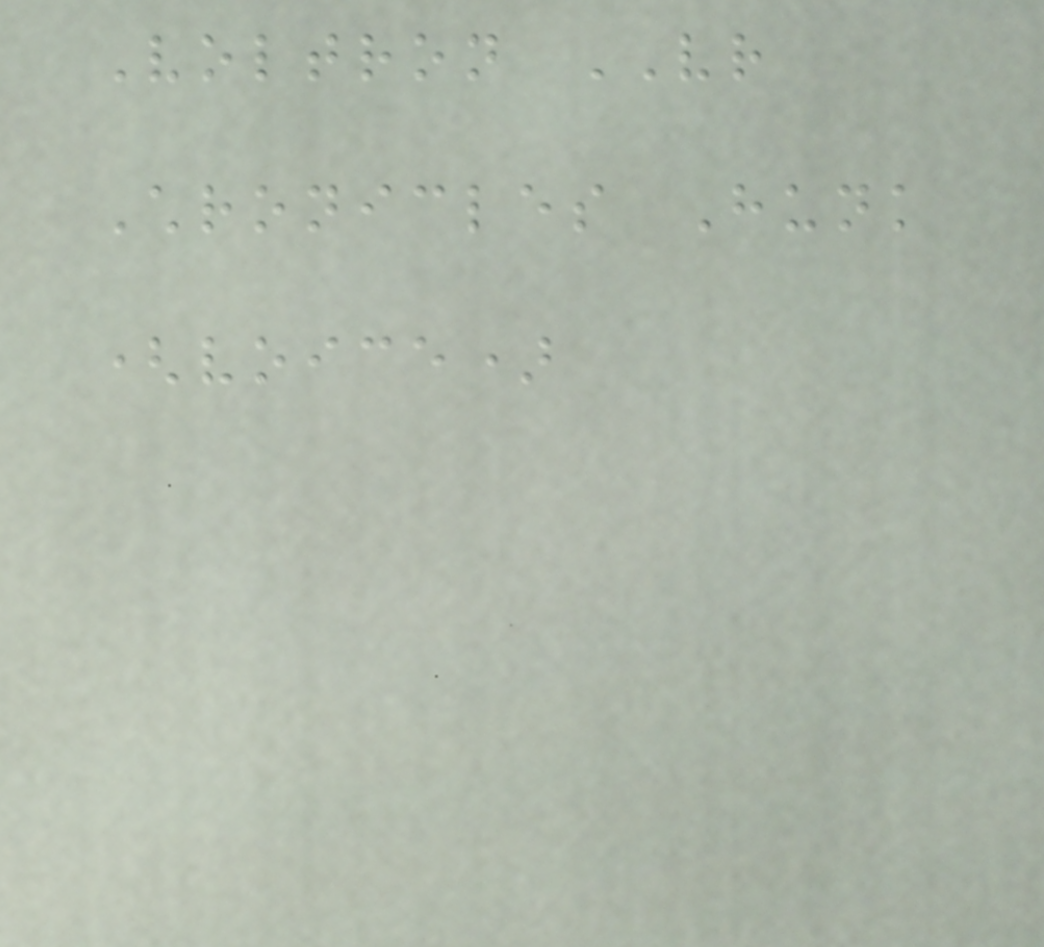Voltron VR
Chronicles Hunk
(voice)
